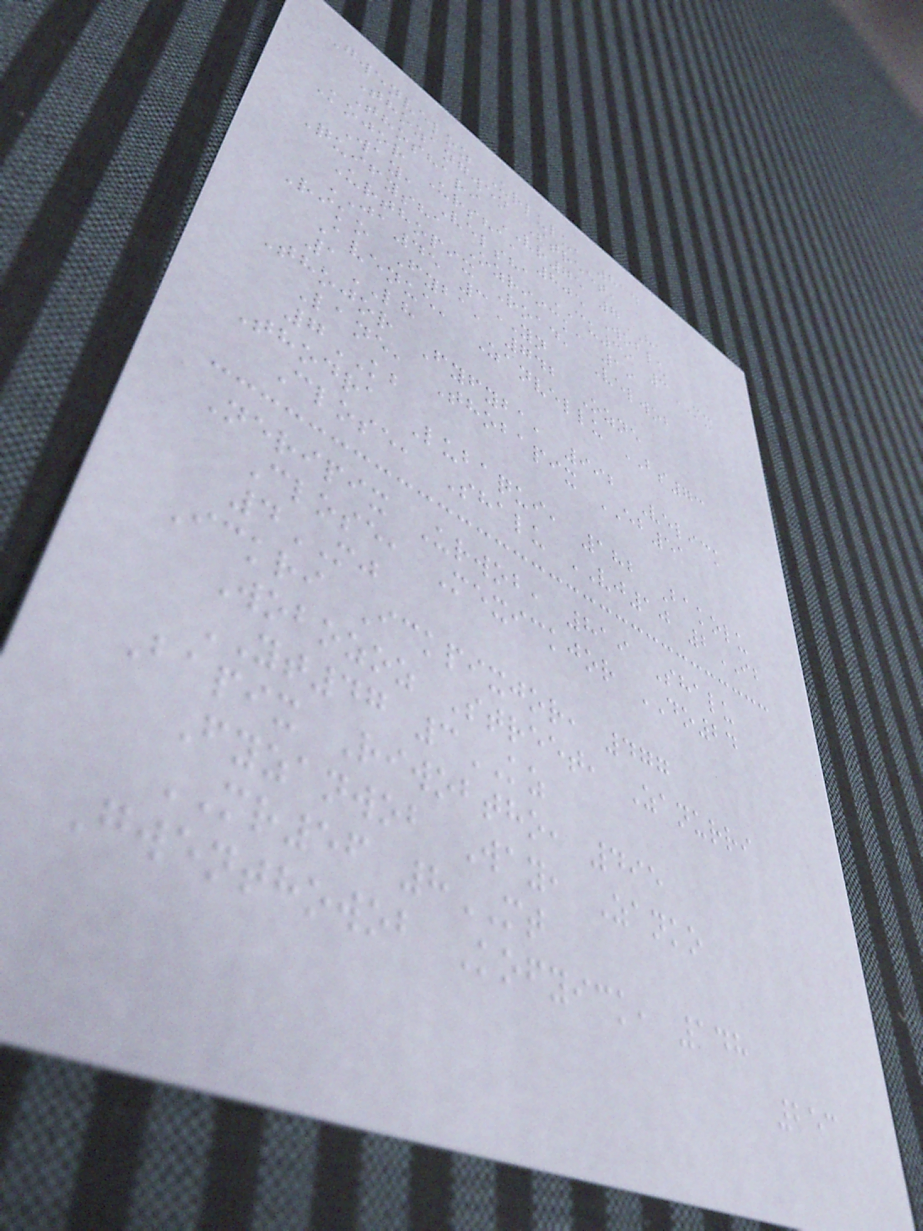Gwenveloz Urlulu, 814
Thozangwen Street,
Thoshari VR75 7HA
Kojor Ursha, 805 Woblu
Way, Velsha CU39 3MX
Quifysha Ozriick, 19
Urthopix Road, Velwob
JA45 3YN
Riko Fyba, 742 Ozne
Avenue, Zanvellu BS73
1LH
Thojor Fyfyba, 992 Velick
Lane, Thobapix EB51
7KB
Thodra Lubaqui, 182 Bakolu
Close, Shalu VJ10 2IB
Neripix Urwob, 819 Shalu
Close, Mexickjor DO24
4MJ
Ickri Ickpixjor, 477
Wobozoz Street, Zanurri
YT47 3KZ
Bapix Riwobtho, 495
Fyzanwob Way, Zanko
MR56 8MT
Gwenthowob Kofyick, 148
253
